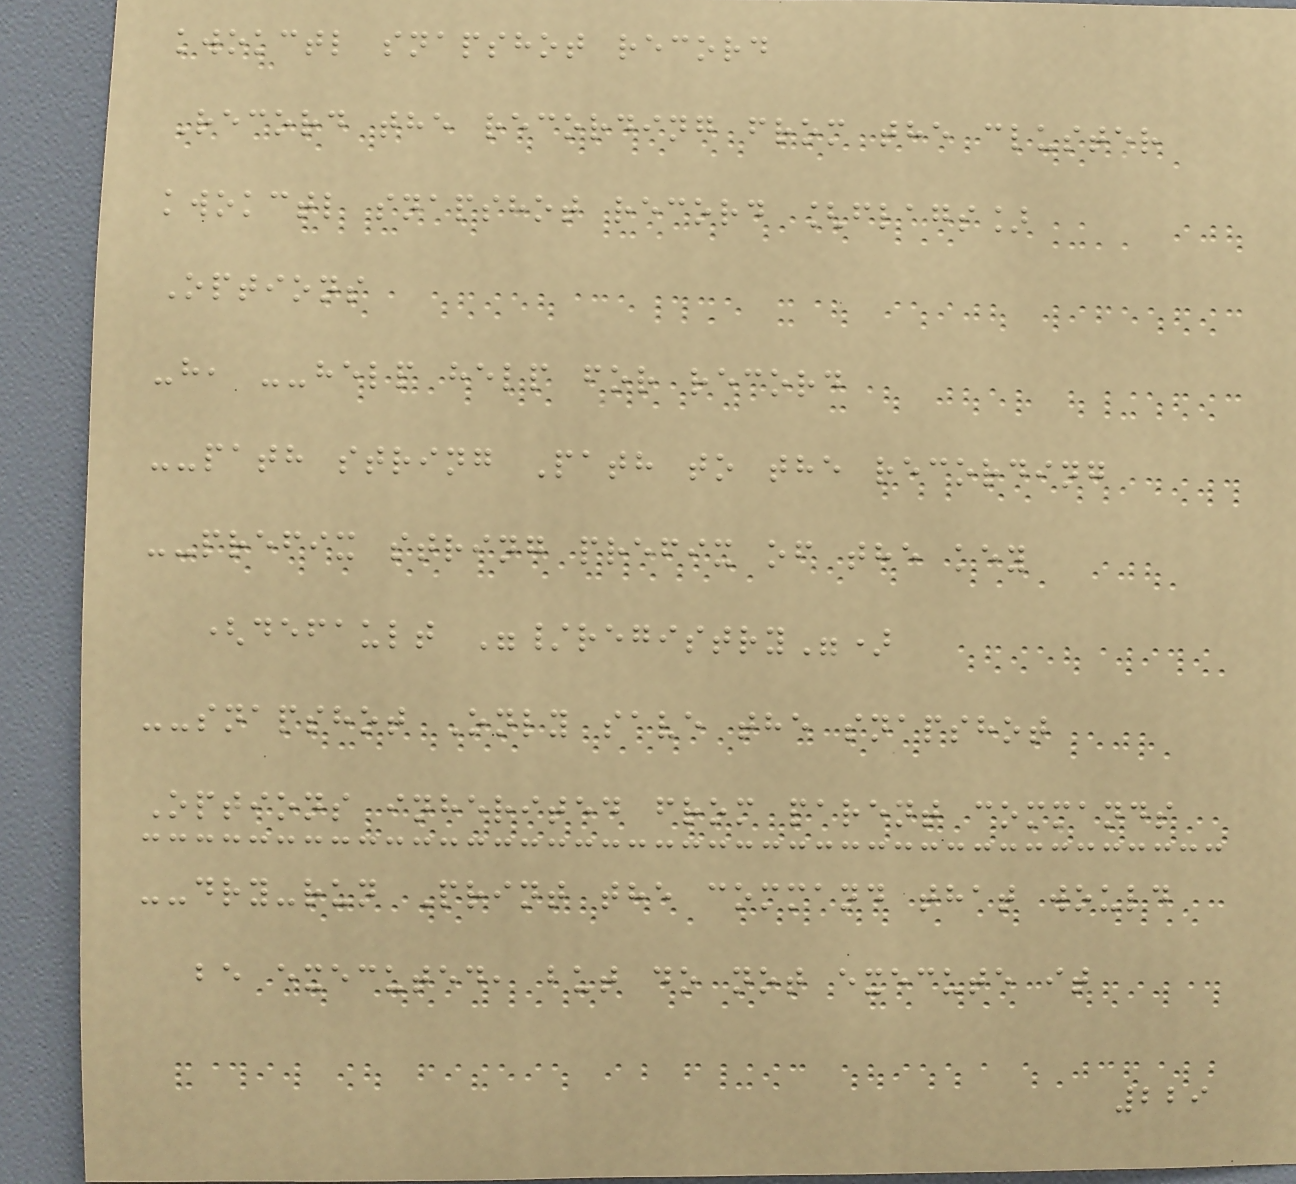kwokctl snapshot record
Record the recording from the cluster
kwokctl snapshot record [flags]
Options
-h, --help help for record
--path string Path to the recording
--prefix string prefix of the key
(default "/registry")
--snapshot Only save the snapshot
Options inherited from parent commands
--dry-run Print the command that would
be executed, but do not execute it
229
